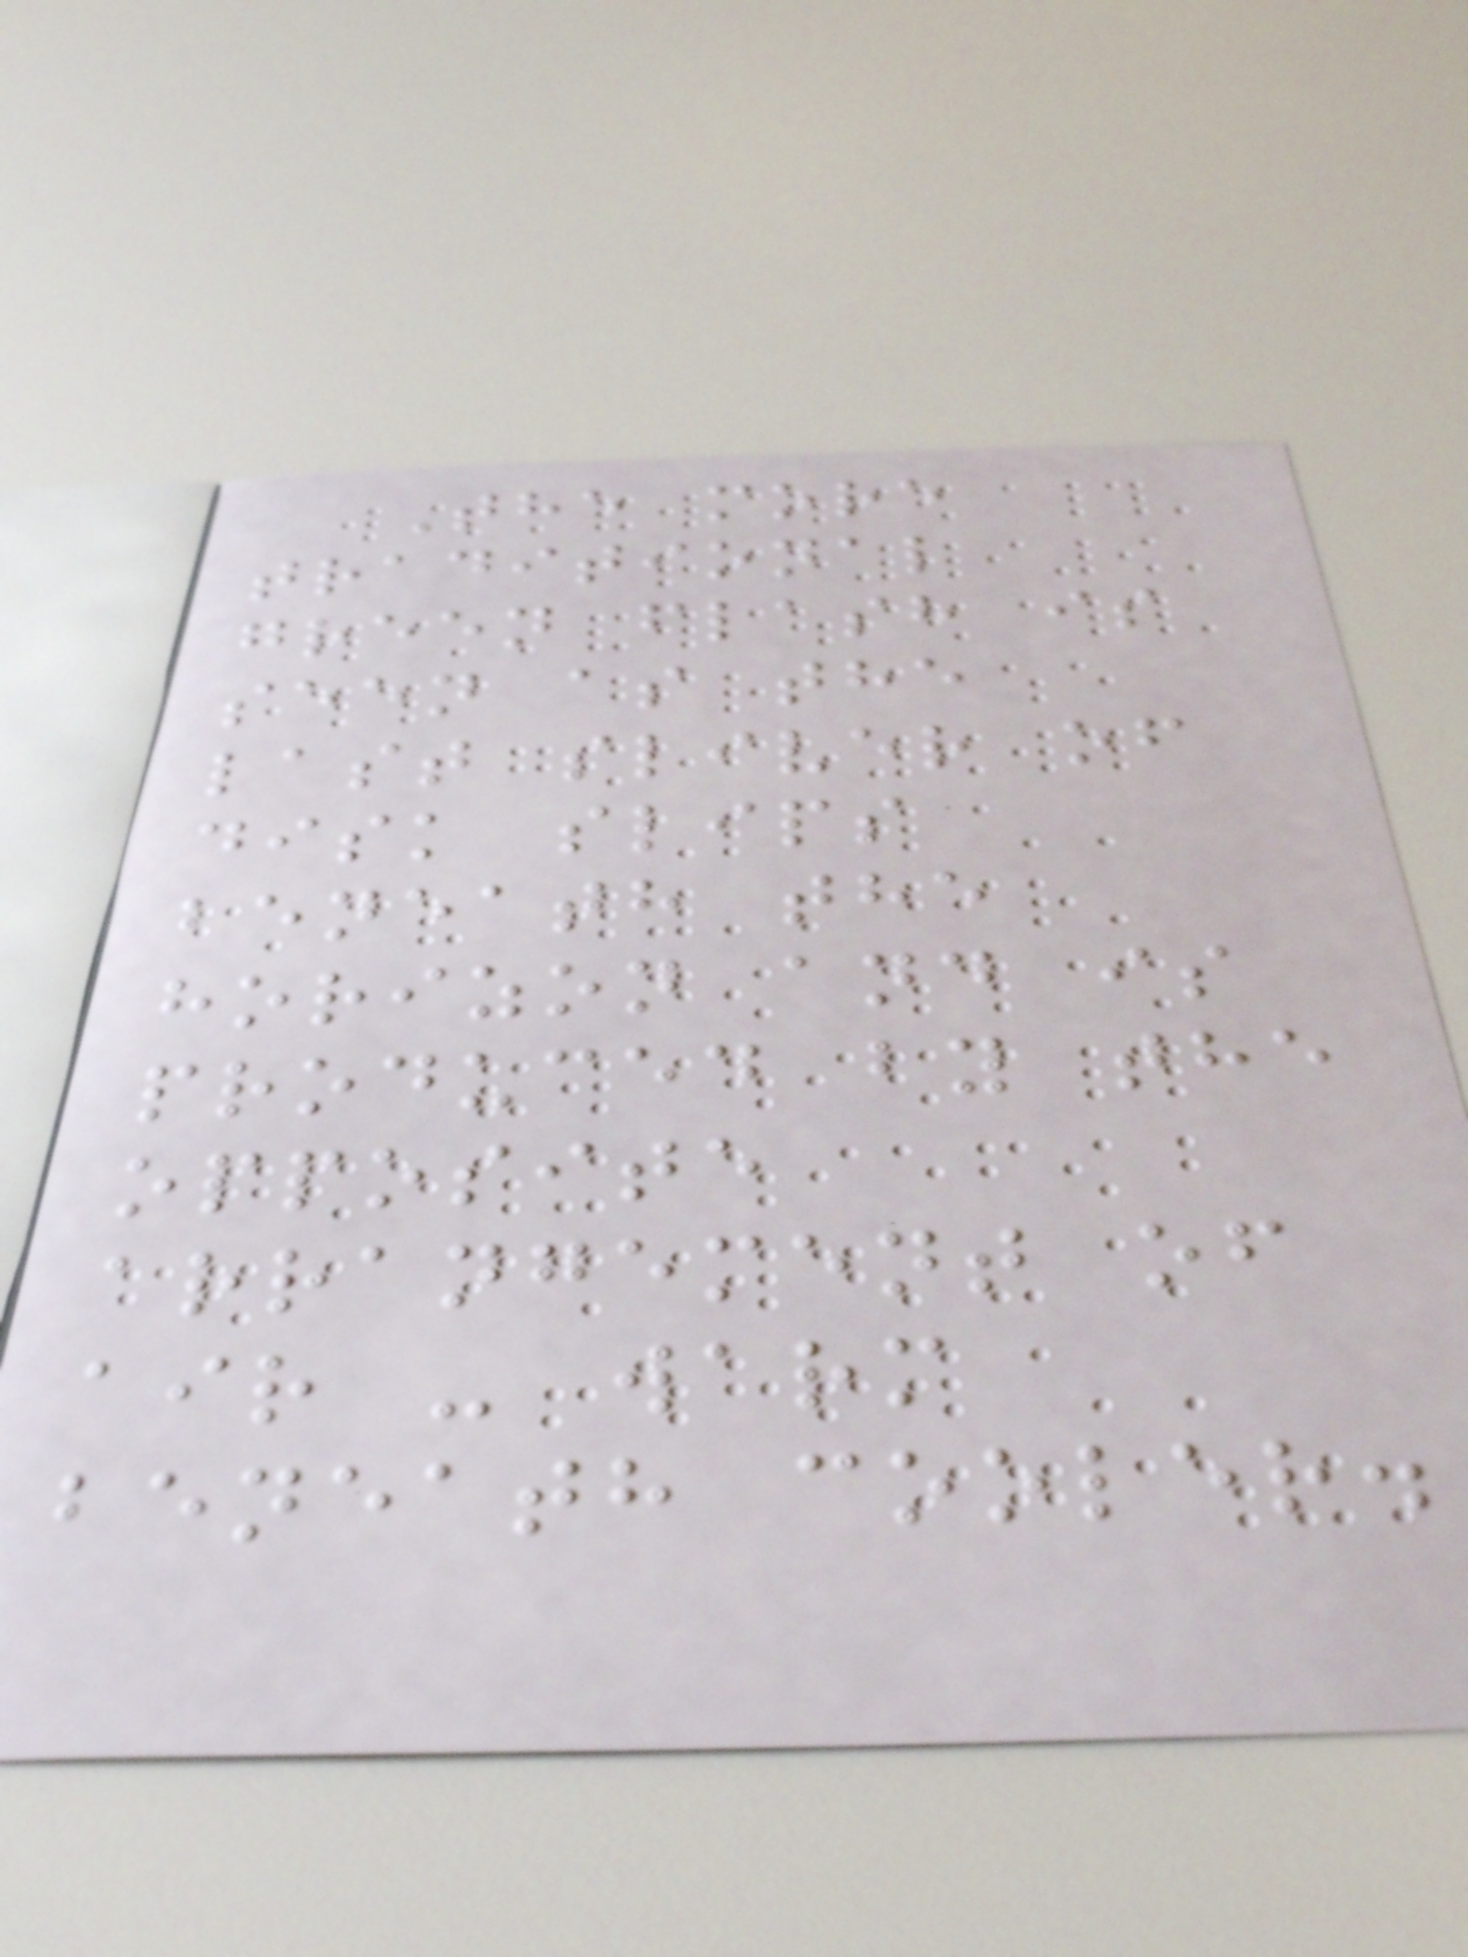The more
traditional
green flash is
seen as the
last sliver of
disk slips
beneath the
horizon and is
produced by the
opposite
arrangement of
air - warm
beneath cooler.
